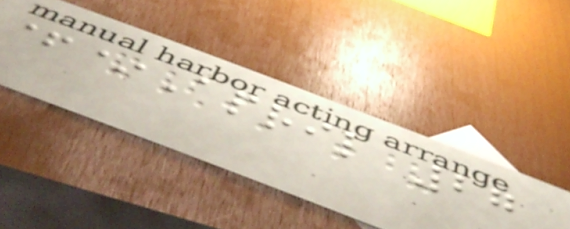+*April 27
